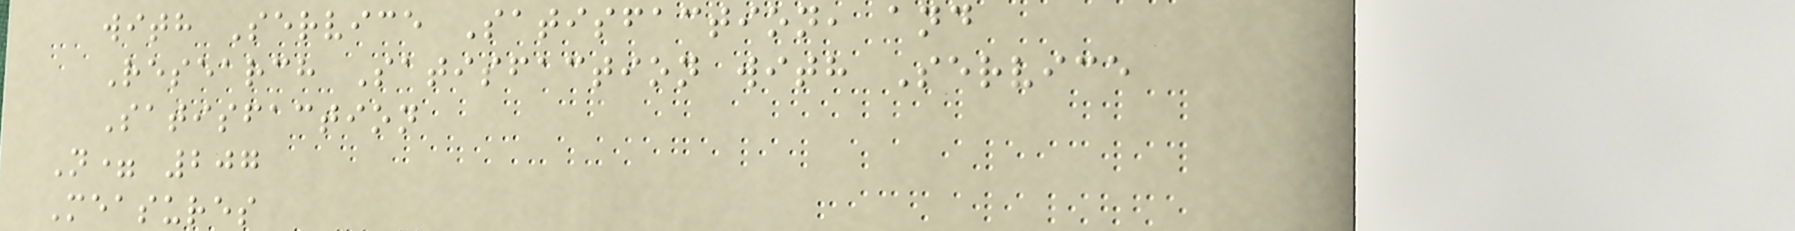with Service Satisfaction, and
Research Satisfaction with Service
Satisfaction
N= 207
Measures
